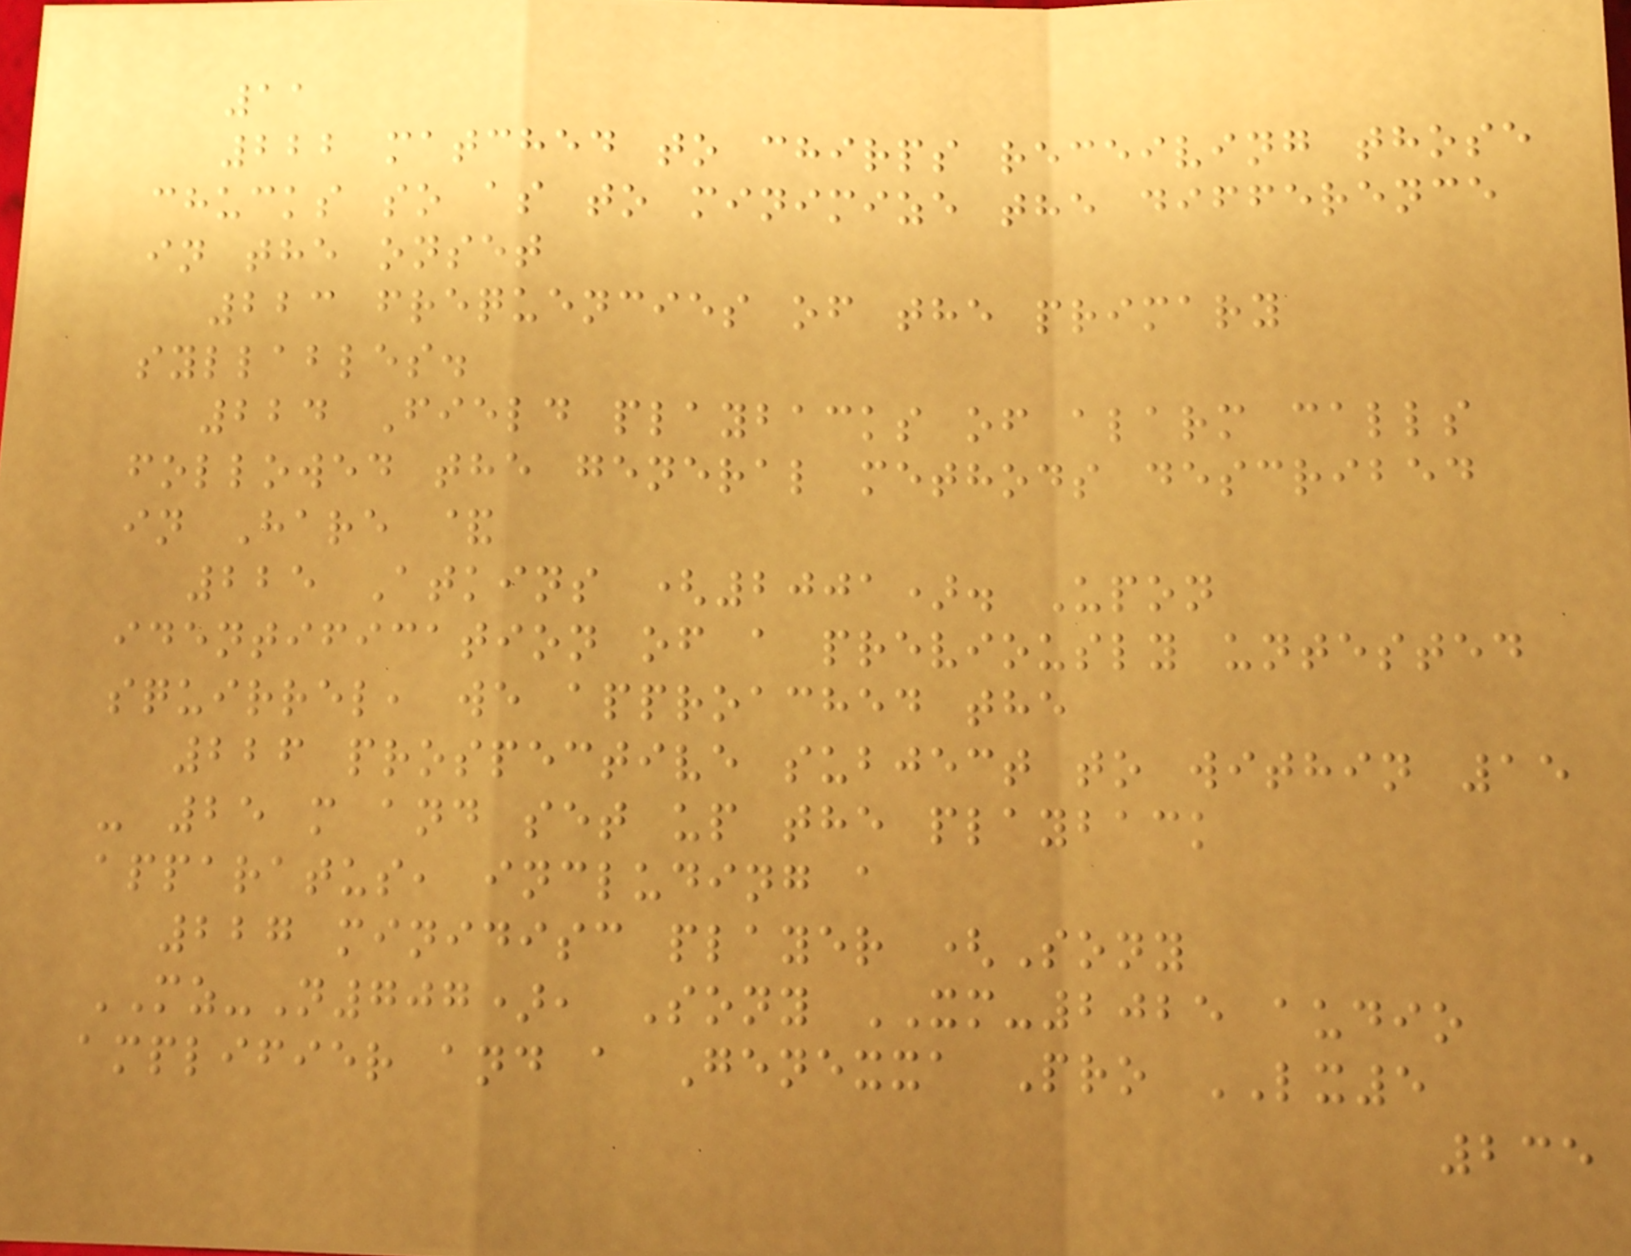11
222 matched to chirps receiving those
chucks so as to minimize the difference
in the onset
223 frequencies of the primary
syllables.
224 Field playbacks of alarm calls
followed the general methods described
in Hare &
225 Atkins (2001). Upon
identification of a previously untested
squirrel, we approached the
226 prospective subject to within 15
- 25 m and set up the playback
apparatus, including a
227 minidisc player (Sony
MZ-N707), Sony XM-2025 audio
amplifier and a Genexxa Pro LX5
235
